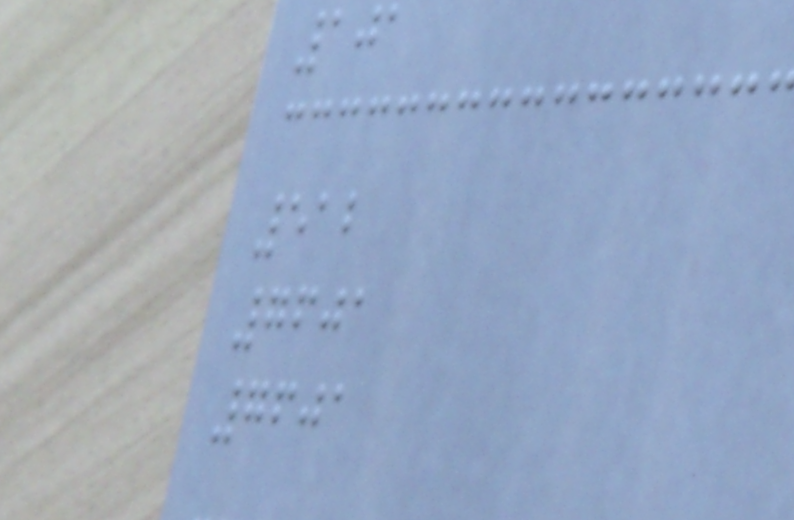101
512
7601
7601
